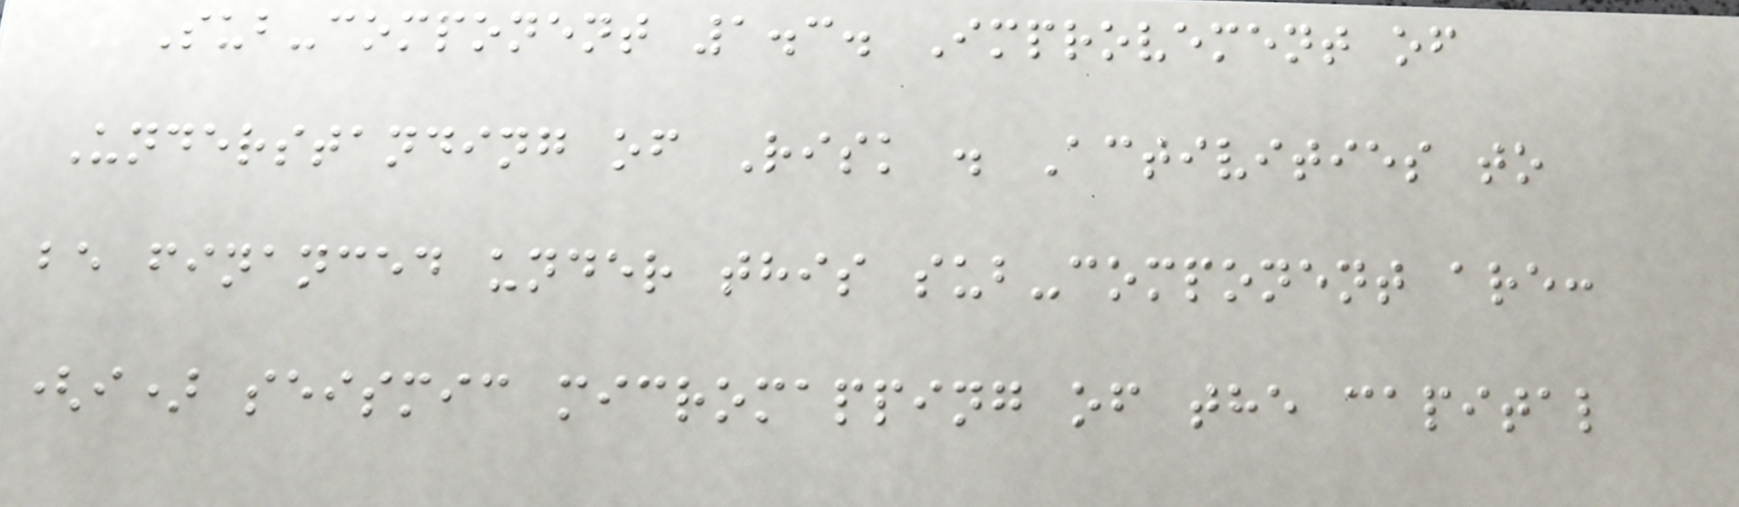Sub-component 1.3. Improvement of
Understanding of Risk . Activities to
be financed under this sub-component are:
(i) seismic micromapping of the capital
